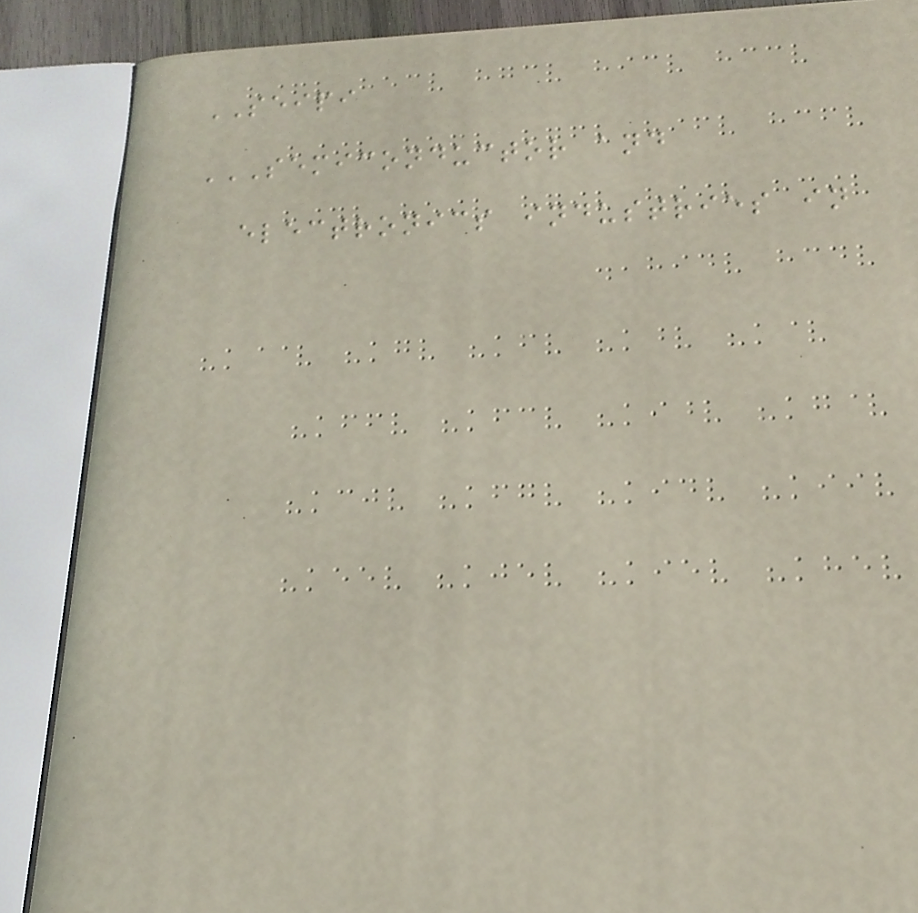SEIPI
SEMICONDUCTOR AND
ELECTRONICS INDUSTRIES IN
